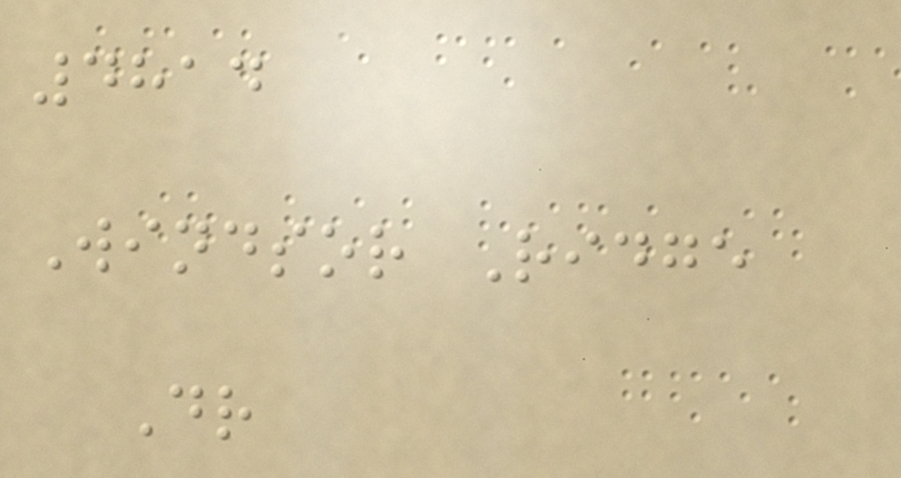4814
Windsor Ridge
Dr
